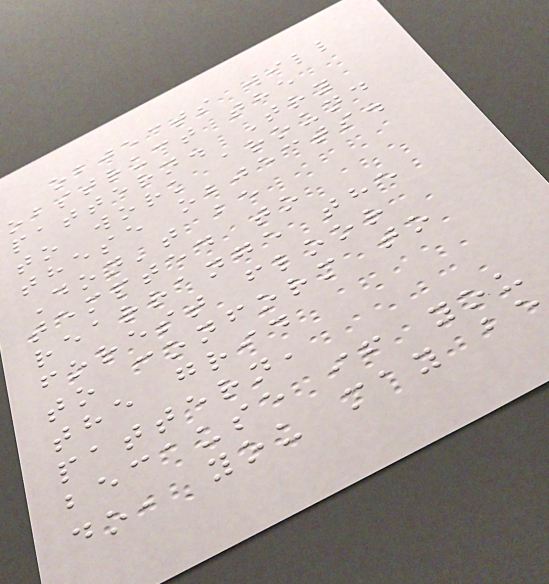objects will
obstruct the
pattern. Try
to work around
these objects.
Don't be
tempted to
rearrange the
forest floor
to conform to
the grid
pattern,
because if you
do, you may be
